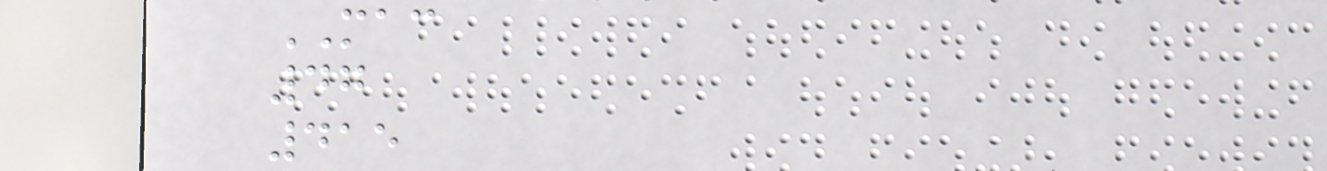MAC
47
415
